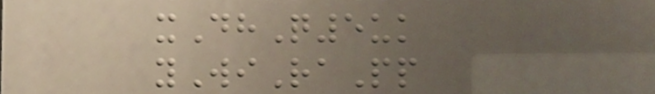xDhQ5uk
yWiRaPp
